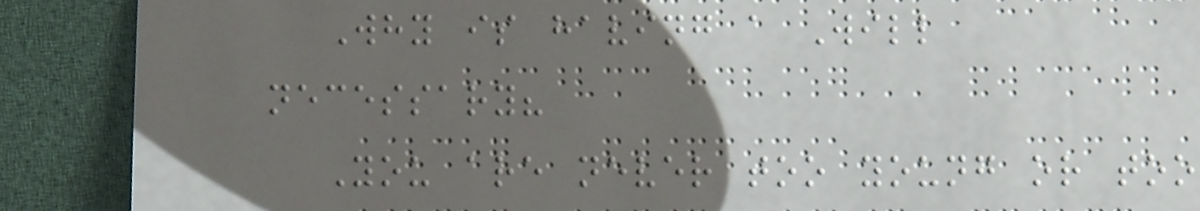Why is having a Will
necessary?
You are never too young or too
